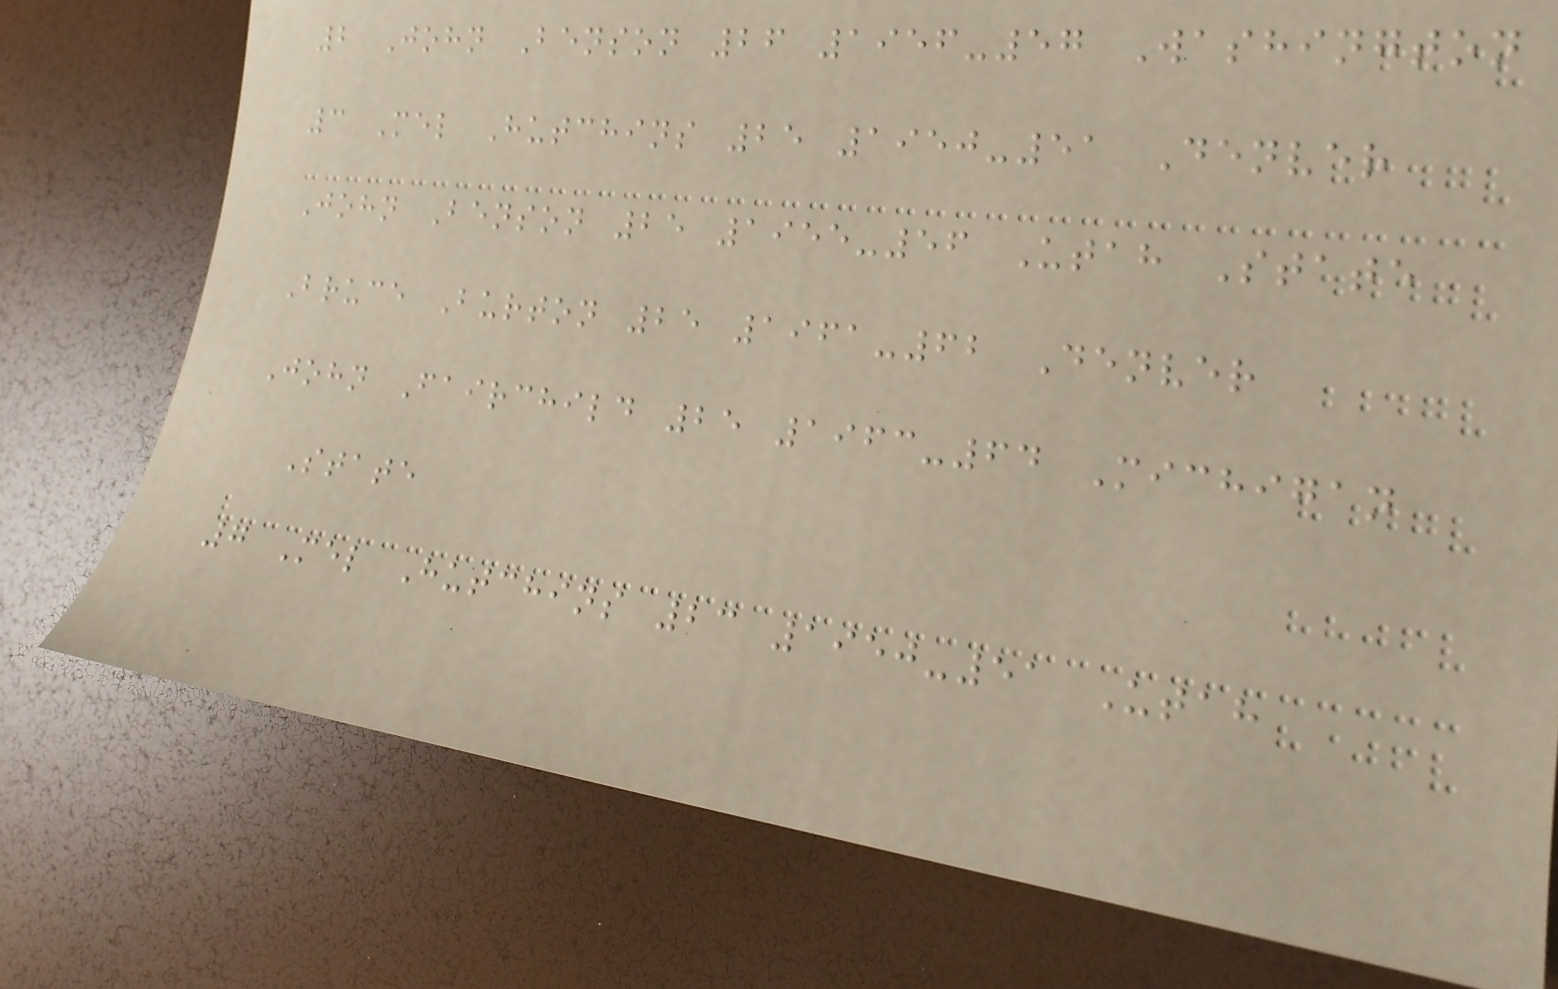2 John Benson 26 1956-57 Washington
3 Mel Hutchins 25 1950-51 Denver
John Benson 25 1955-56 Utah State
Bruce Burton 25 1961-62 Denver
John Fairchild 25 1963-64 Michigan
State
7 Mel Hutchins 23 1950-51 Utah
